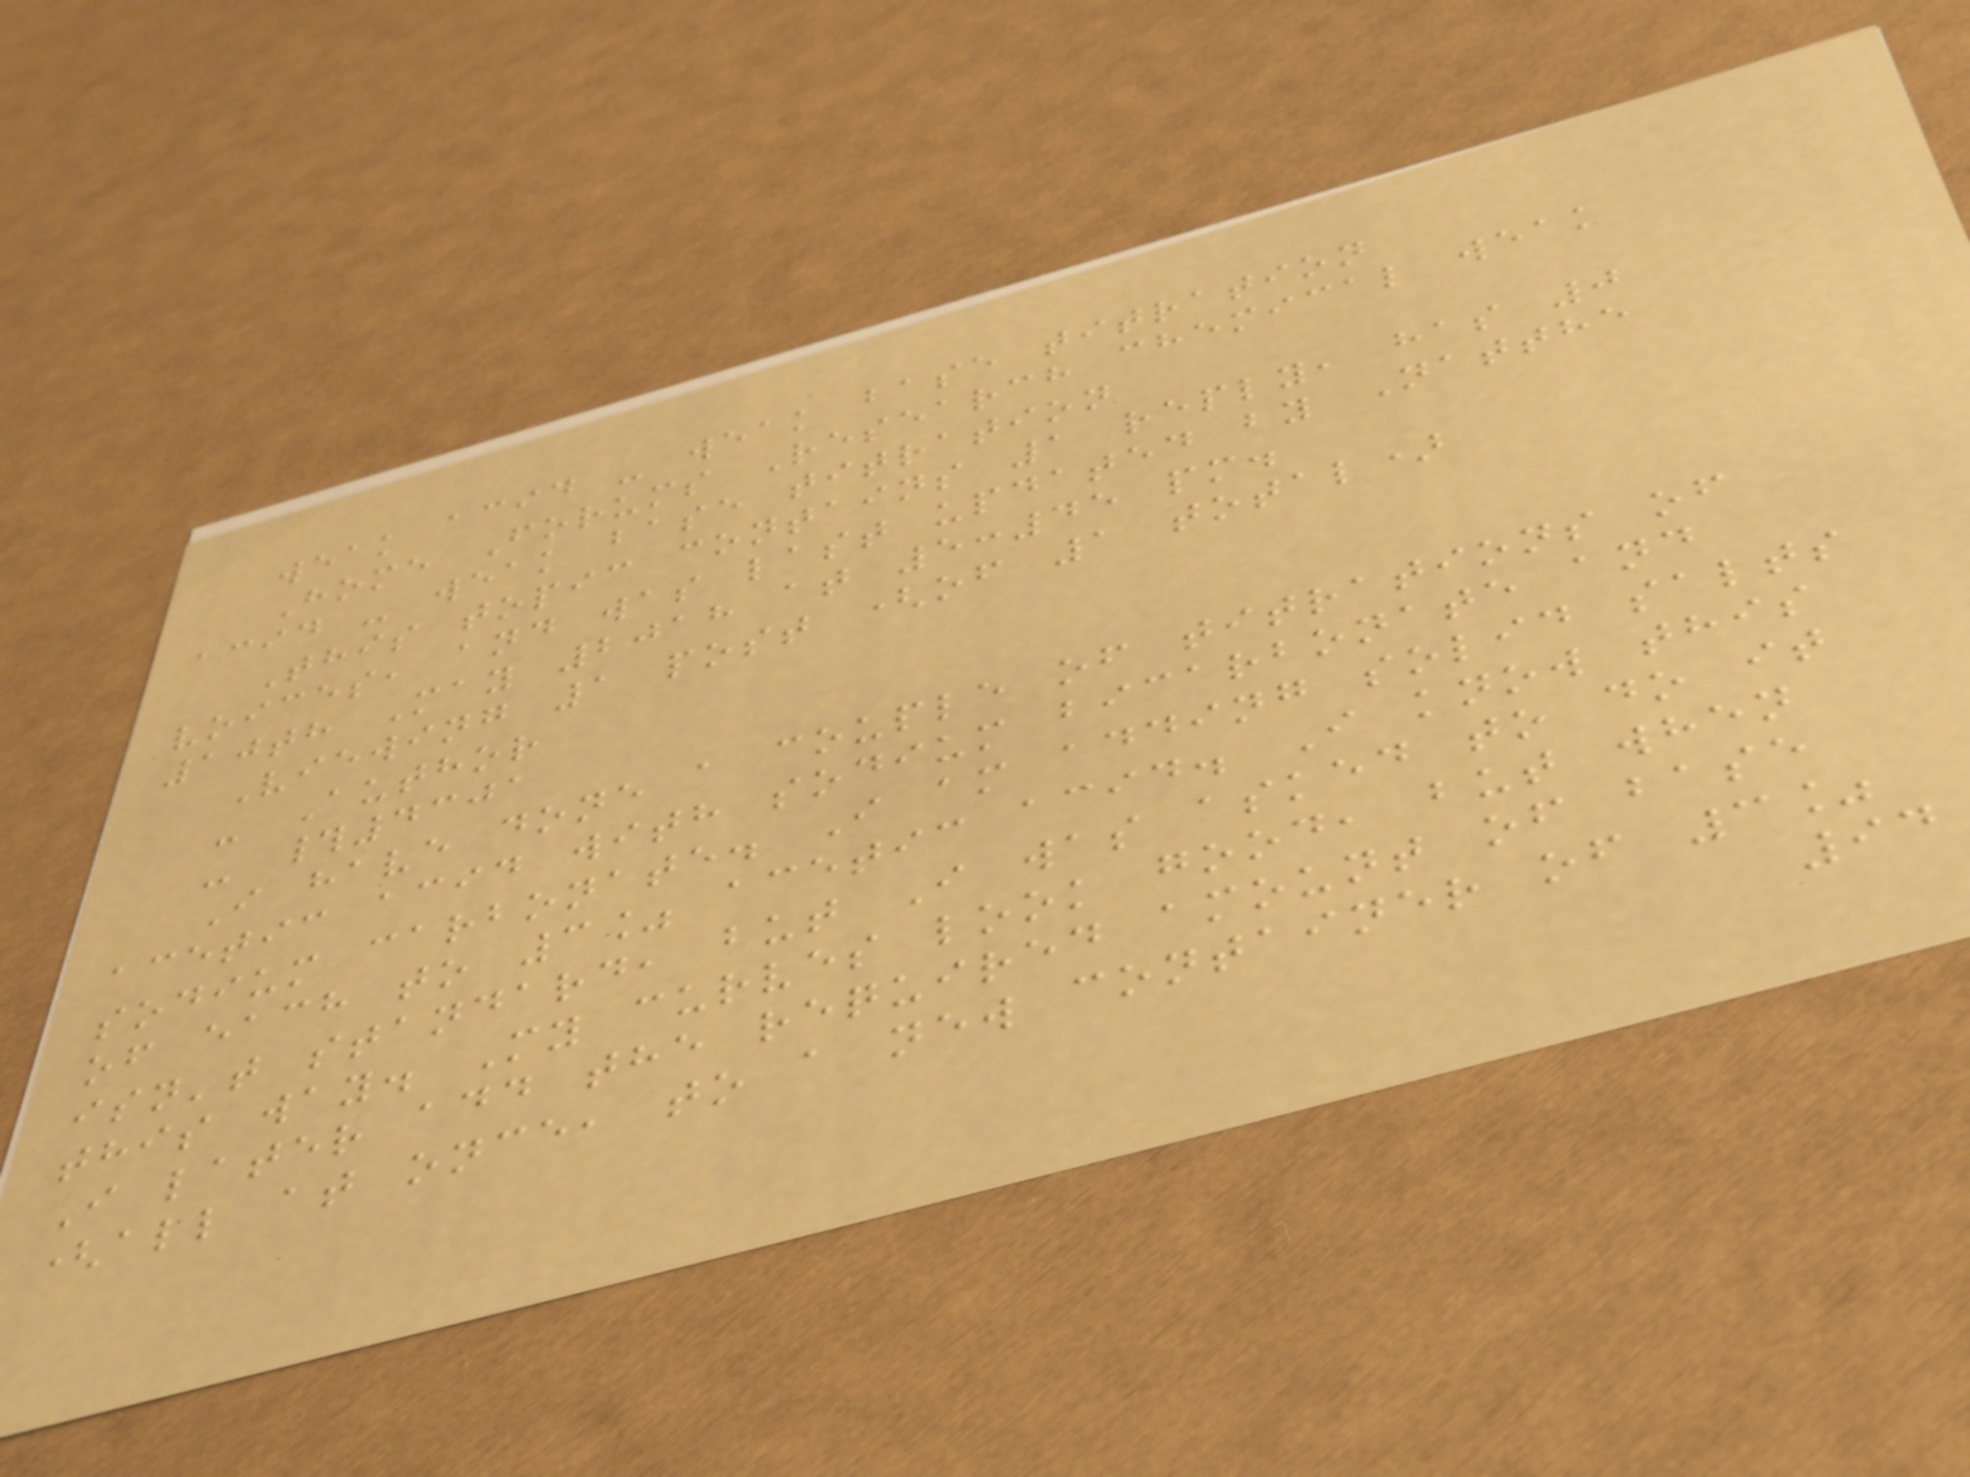weak acid - weak base titration
Home Forums Research chemical weak
acid - weak base titration
This topic contains 1 reply, has 0
voices, and was last updated by Natthe
10th May 2018 at 5:45 pm.
Viewing 1 post (of 1 total)
- Author
- #4301
I have done a couple of titrations of
acetic acid with sodium bicarbonate and
sodium carbonate. I am adding solid salts
of each to 3% acetic acid. I know this
isn't standard, but I was asked to do it
this way. My curves look good, but when
I later add the required amount of base
(all at once, to a new container of 3%
94
